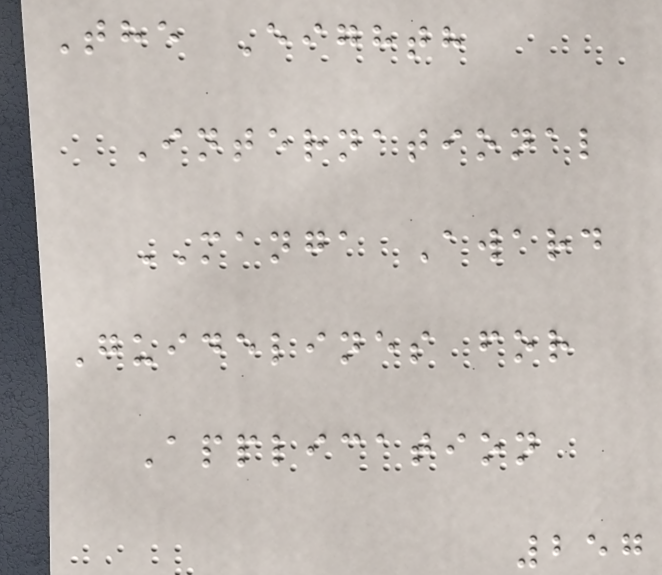The Eighth
International
MANGA Award
Guidelines for
Application
257
